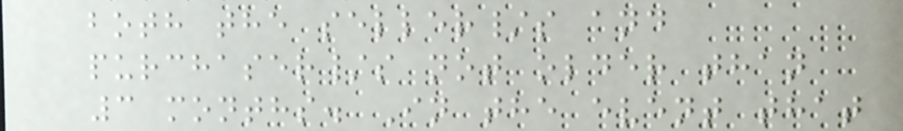both the seller/s and
purchaser/s not older than
3 months. In the event that
